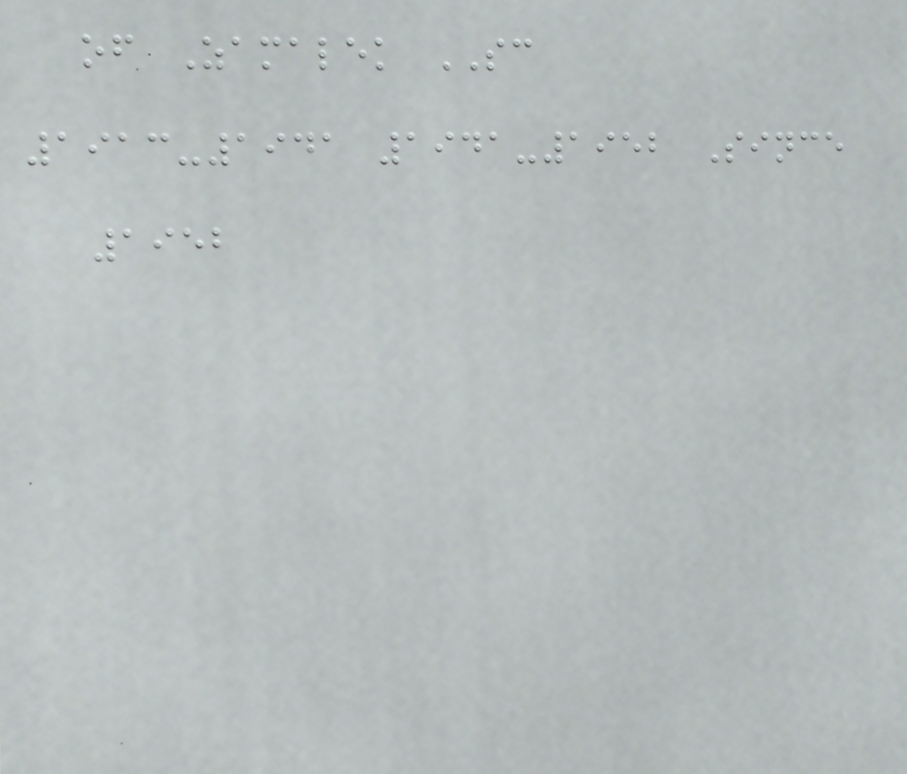of Zamalek SC
1913-1941 1941-1952 Since
1952
